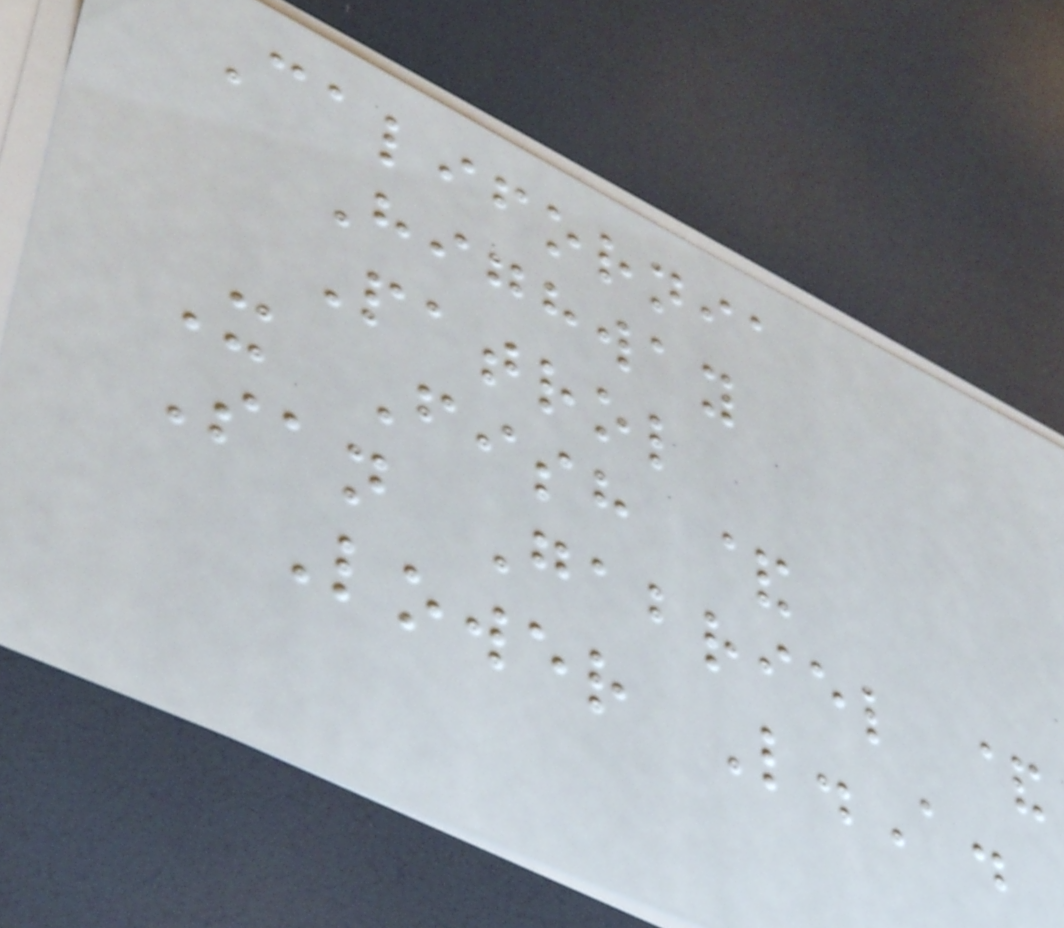California
Highway
Patrol
X Fish &
San Gabriel &
Lower L.A.
